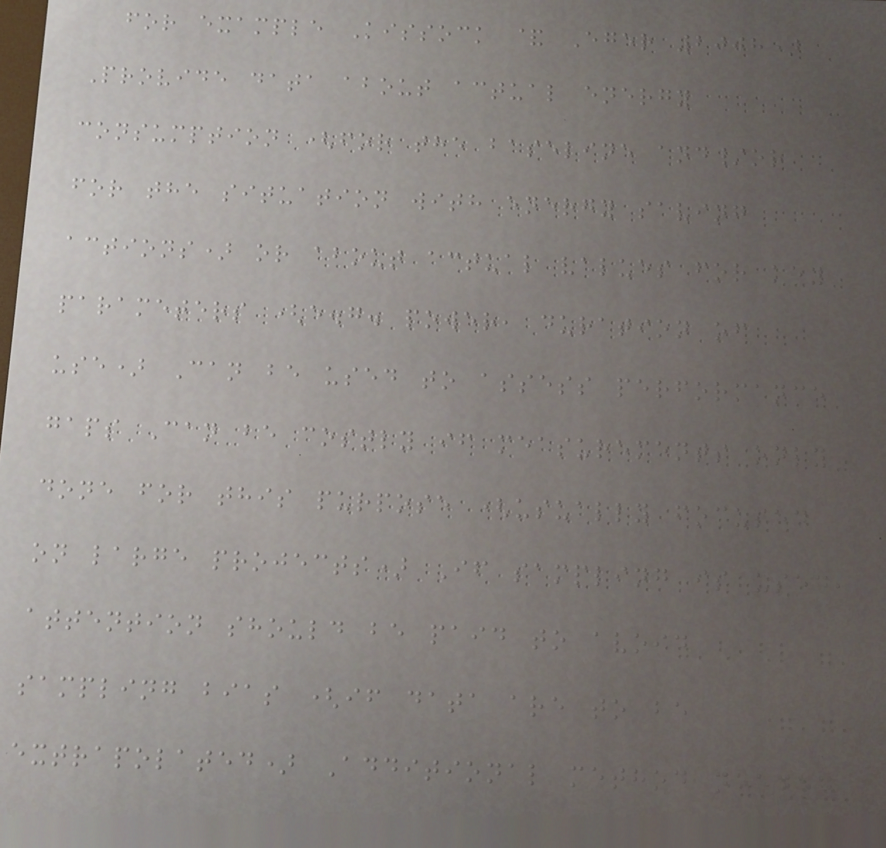for example Kissock & Eger 2008)
Provide data about actual energy
consumption (for the baseline and/or
for the situation with energy saving
actions) or about actual values for key
parameters (e.g. power, duration of
use) Can be used to assess performance
gaps Can be costly if measurements only
done for this purpose (usually focused
on large projects) If sampling is used,
attention should be paid to avoid
sampling bias (if data are to be
extrapolated) Additional method needed
